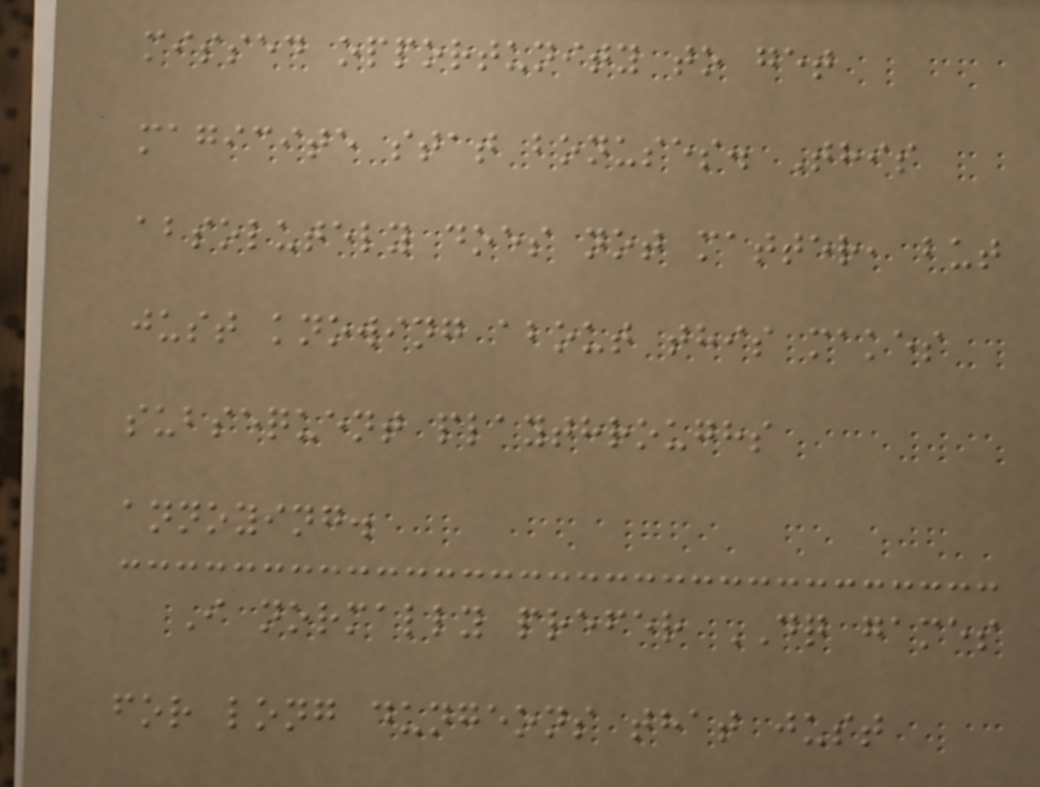missed opportunity to get
magicite stat bonuses. This
absolutely does not matter, but
just knowing about this makes
subsequent playthroughs
annoying.
I normally prefer DQ games
for long dungeons that just
